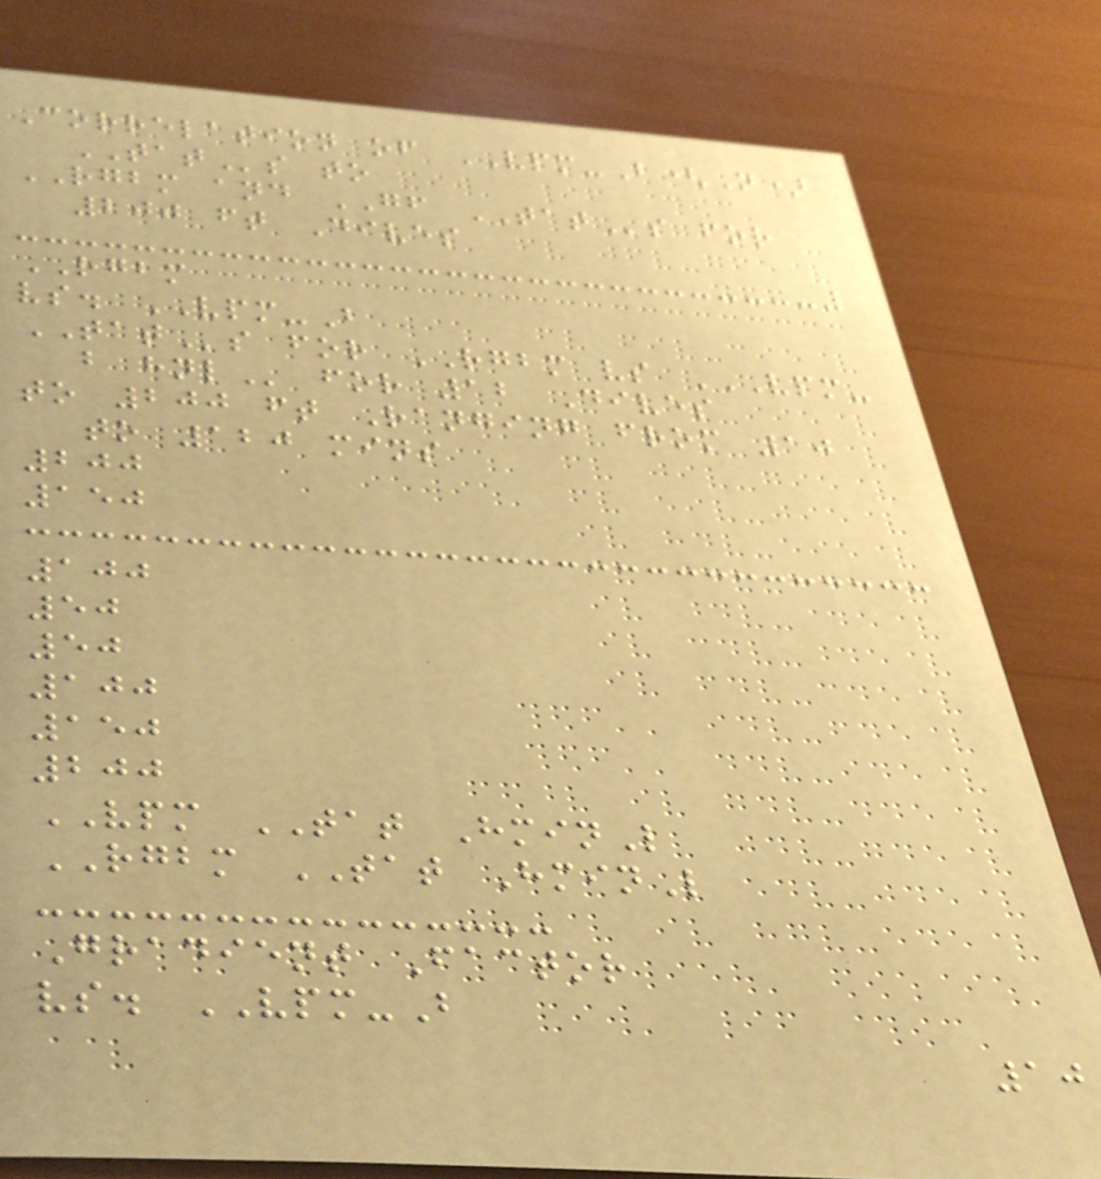Correlation of VPM-B(N)
TATs to
RGBM and GF TATs for
200 ft Dives
RGBM
vs. VPM-B
TATs for RGBM vs VPM-
B HNL for 12 Dives
to 200 ft Ranging from 10
to 120 mins
200
150
100
50
50
100
150
200
VPM TAT HminL
RGBM TAT HminL
Gradient Factor
vs. VPM-B
10
